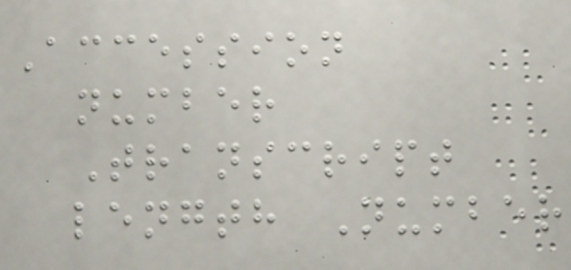Accession
number
Transcript
length Number
